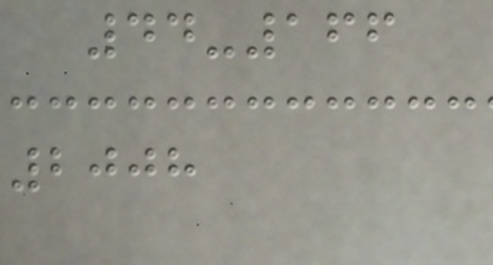44-166
2008
